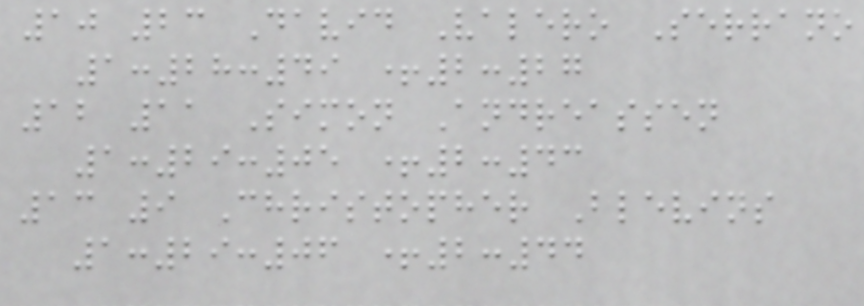10 23 David Valero Serrano
1:28:49 +2:27
12 11 Simon Andreassen
1:29:05 +2:43
13 9 Christopher Blevins
1:29:06 +2:44
